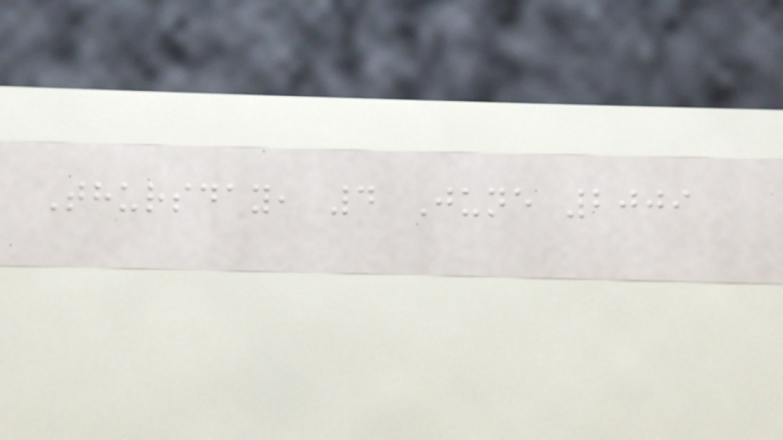Thursday, 4 June 2009
